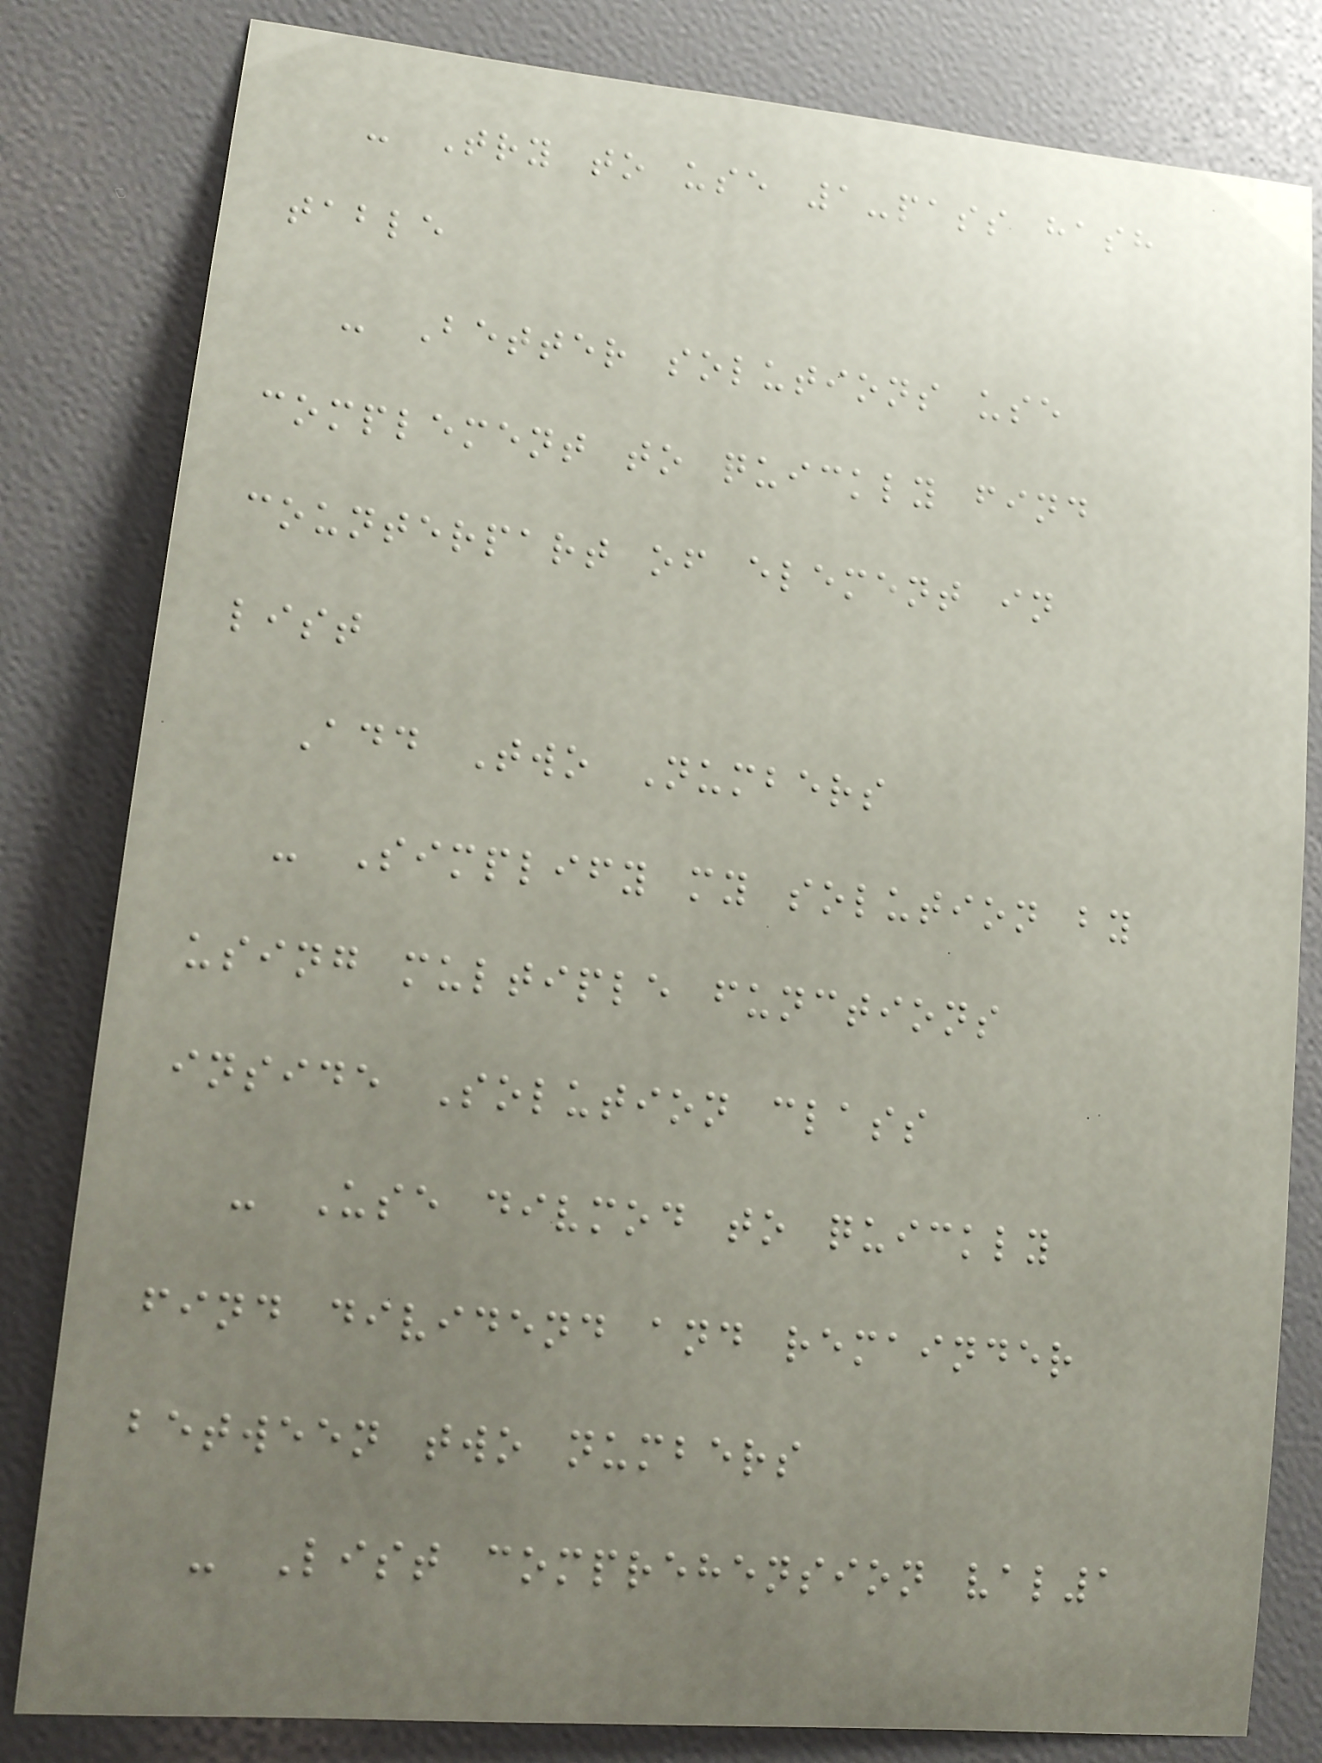- Try to use 1-pass hash
table
- Better solutions use
complement to quickly find
counterpart of element in
list
Add Two Numbers
- Simplify my solution by
using multiple functions
inside Solution class
- Use divmod to quickly
find dividend and remainder
between two numbers
- List comprehension val1
